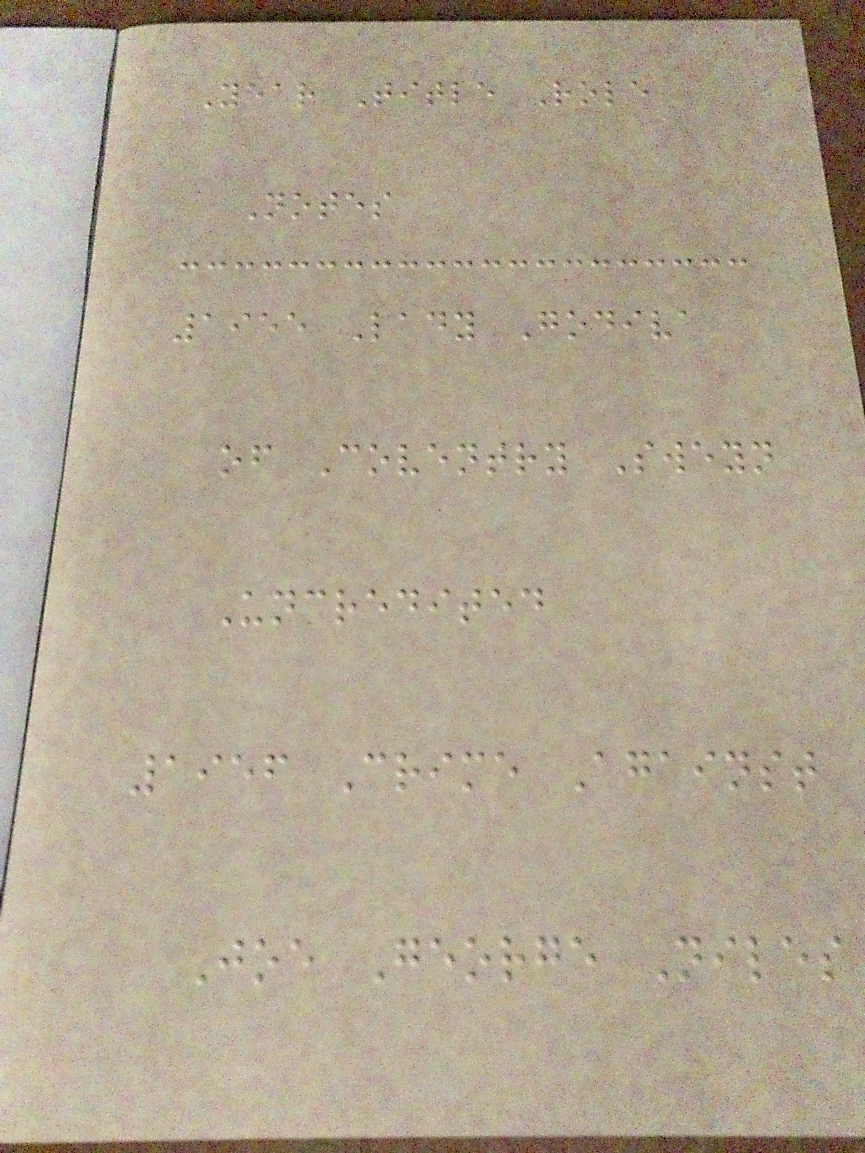Year Title Role
Notes
1955 Lady Godiva
of Coventry Sweyn
Uncredited
1956 Crime Against
Joe George Niles
